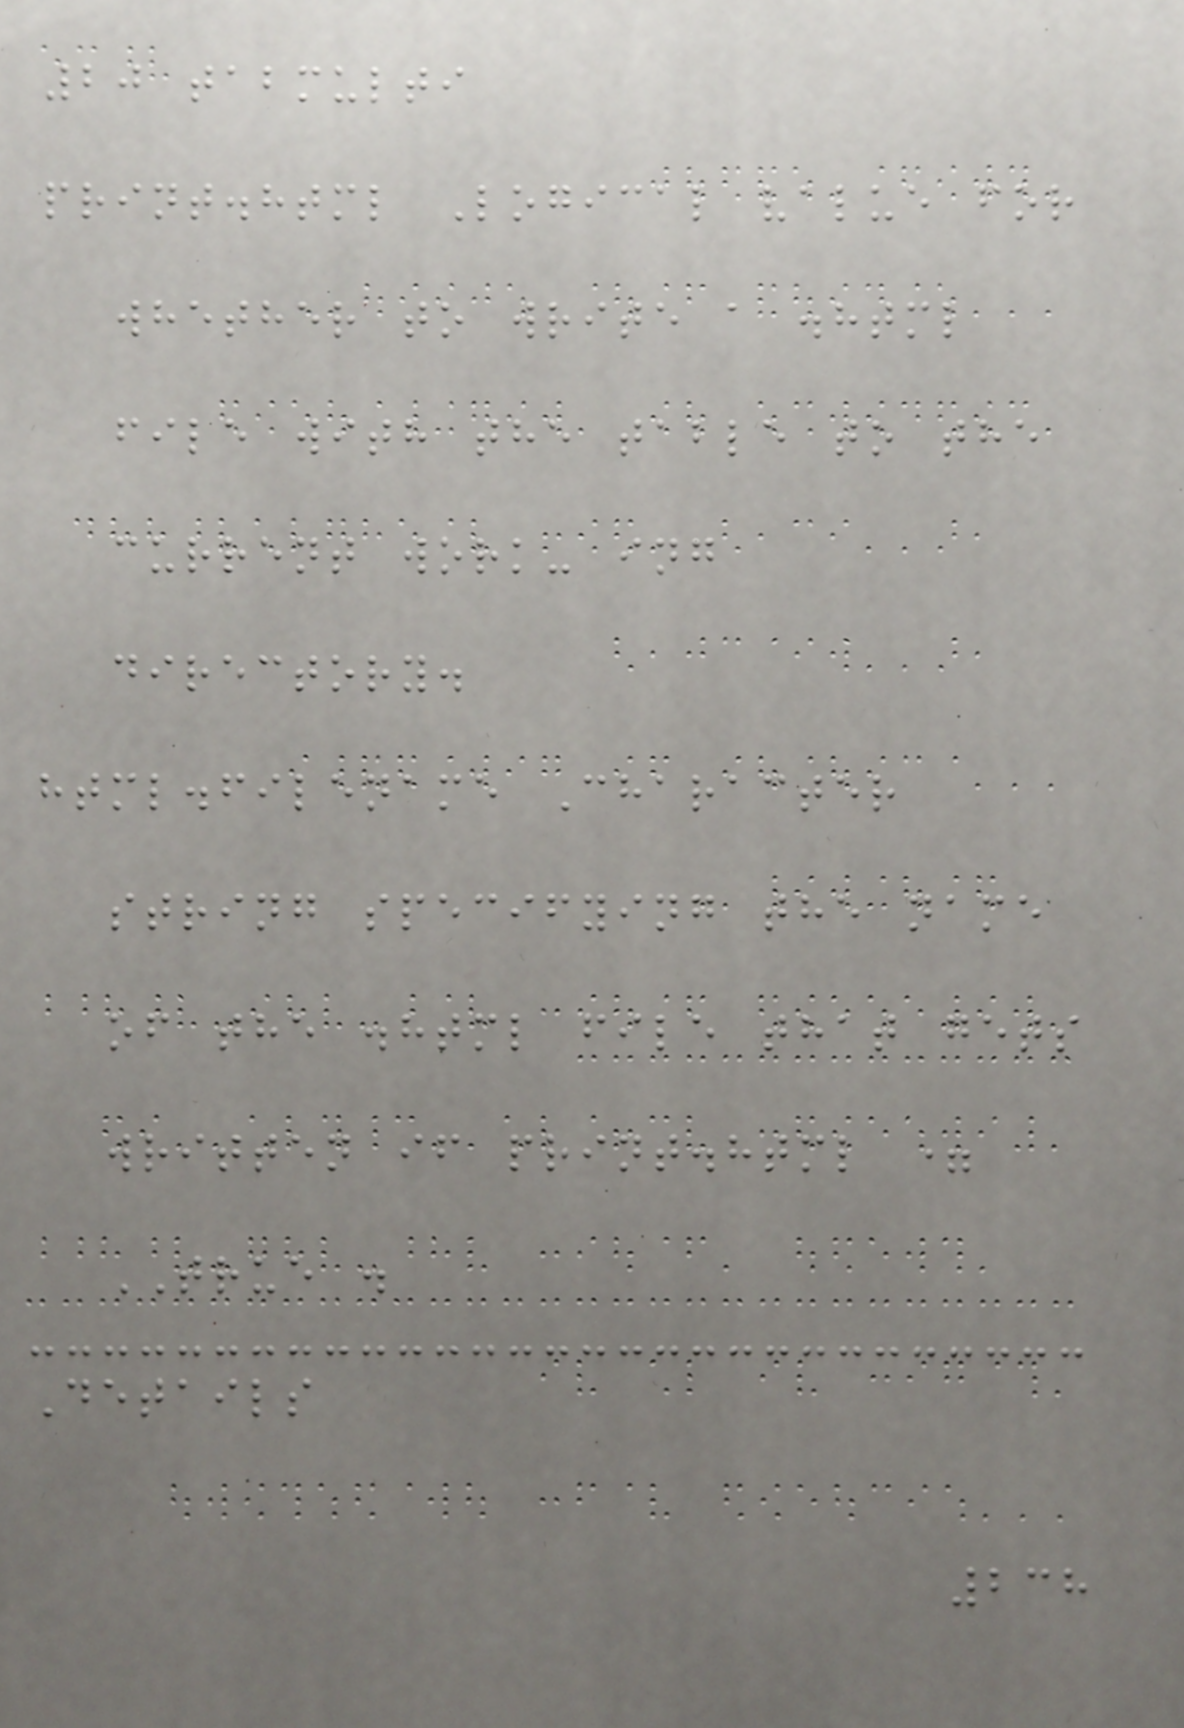20 tabmulti
print.html Logical value for
whether to write a .html
file with the table to the
current work- ing
directory.
html.filename Character
string specifying the name
of the .html file that gets
written if print.html =
TRUE .
Details
238
